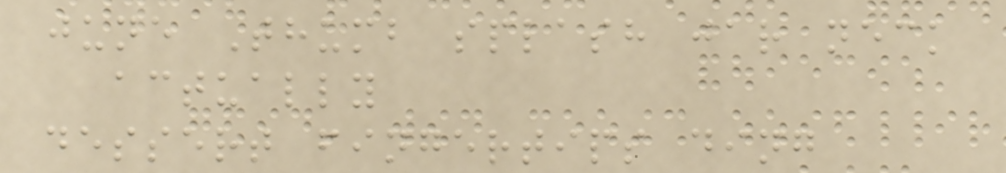june Thumb splash jar neck
actually
dessert fingertips ding
